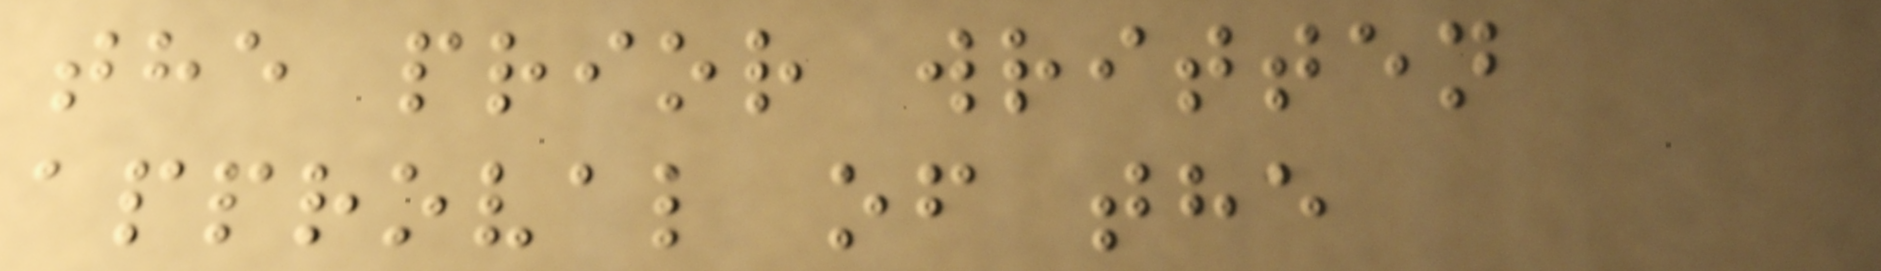the prior written
approval of the
